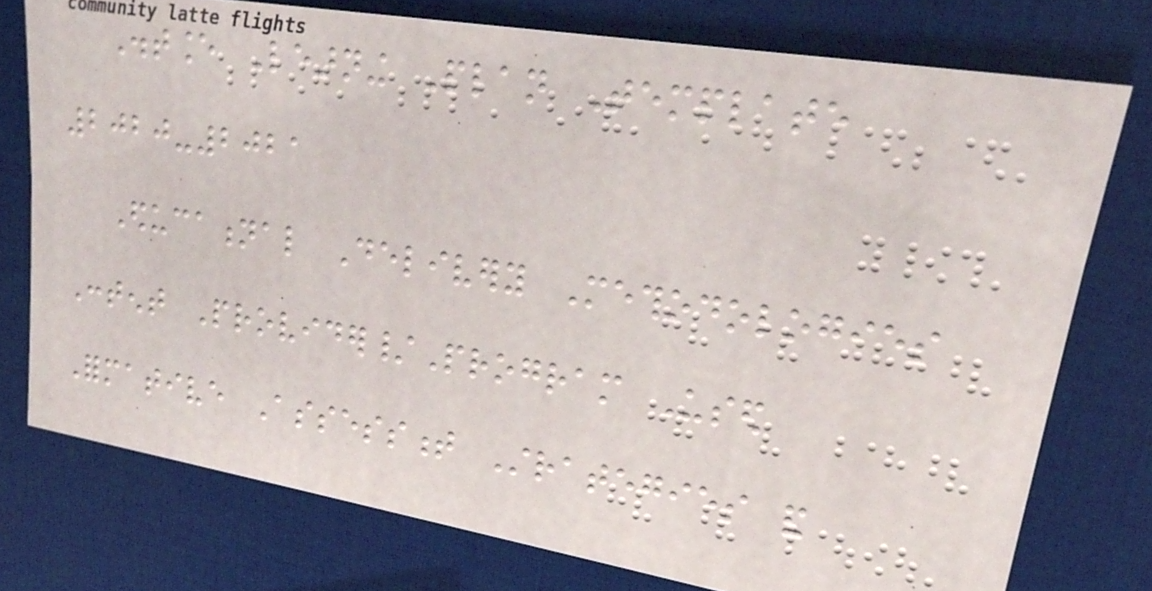Distance Learning Plan Template
2020-2021
Educational Delivery Methodologies
Content Provider/Program Used
Formative Assessment Strategies and
